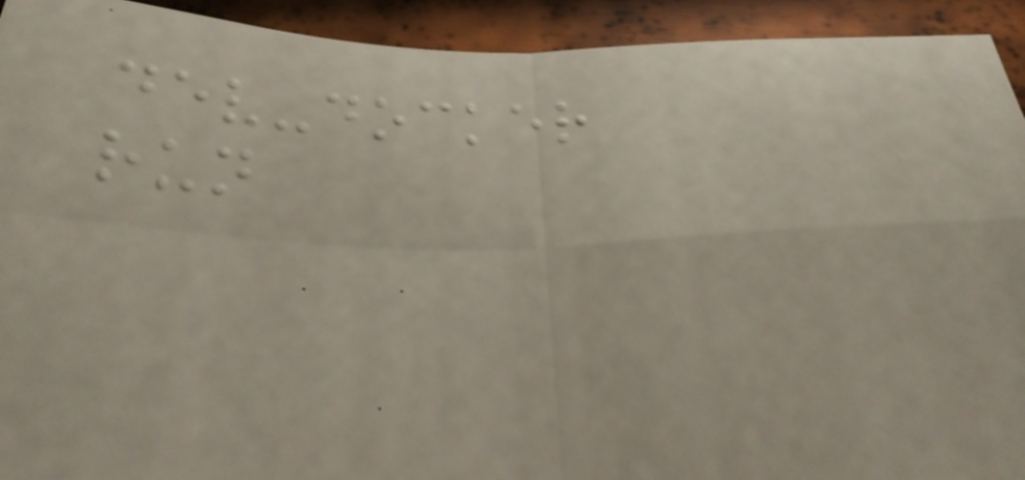dev-docker
run
